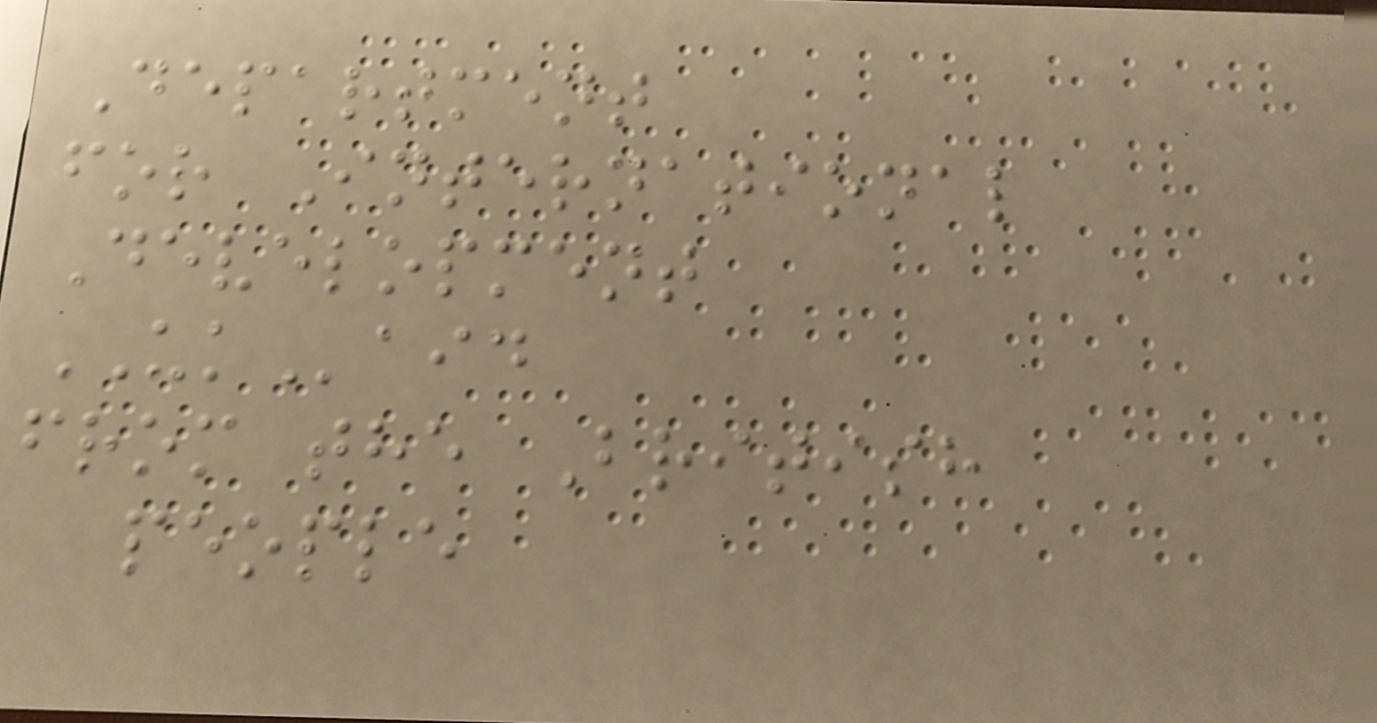Department
for International
Development
UKaid
from the British
people
